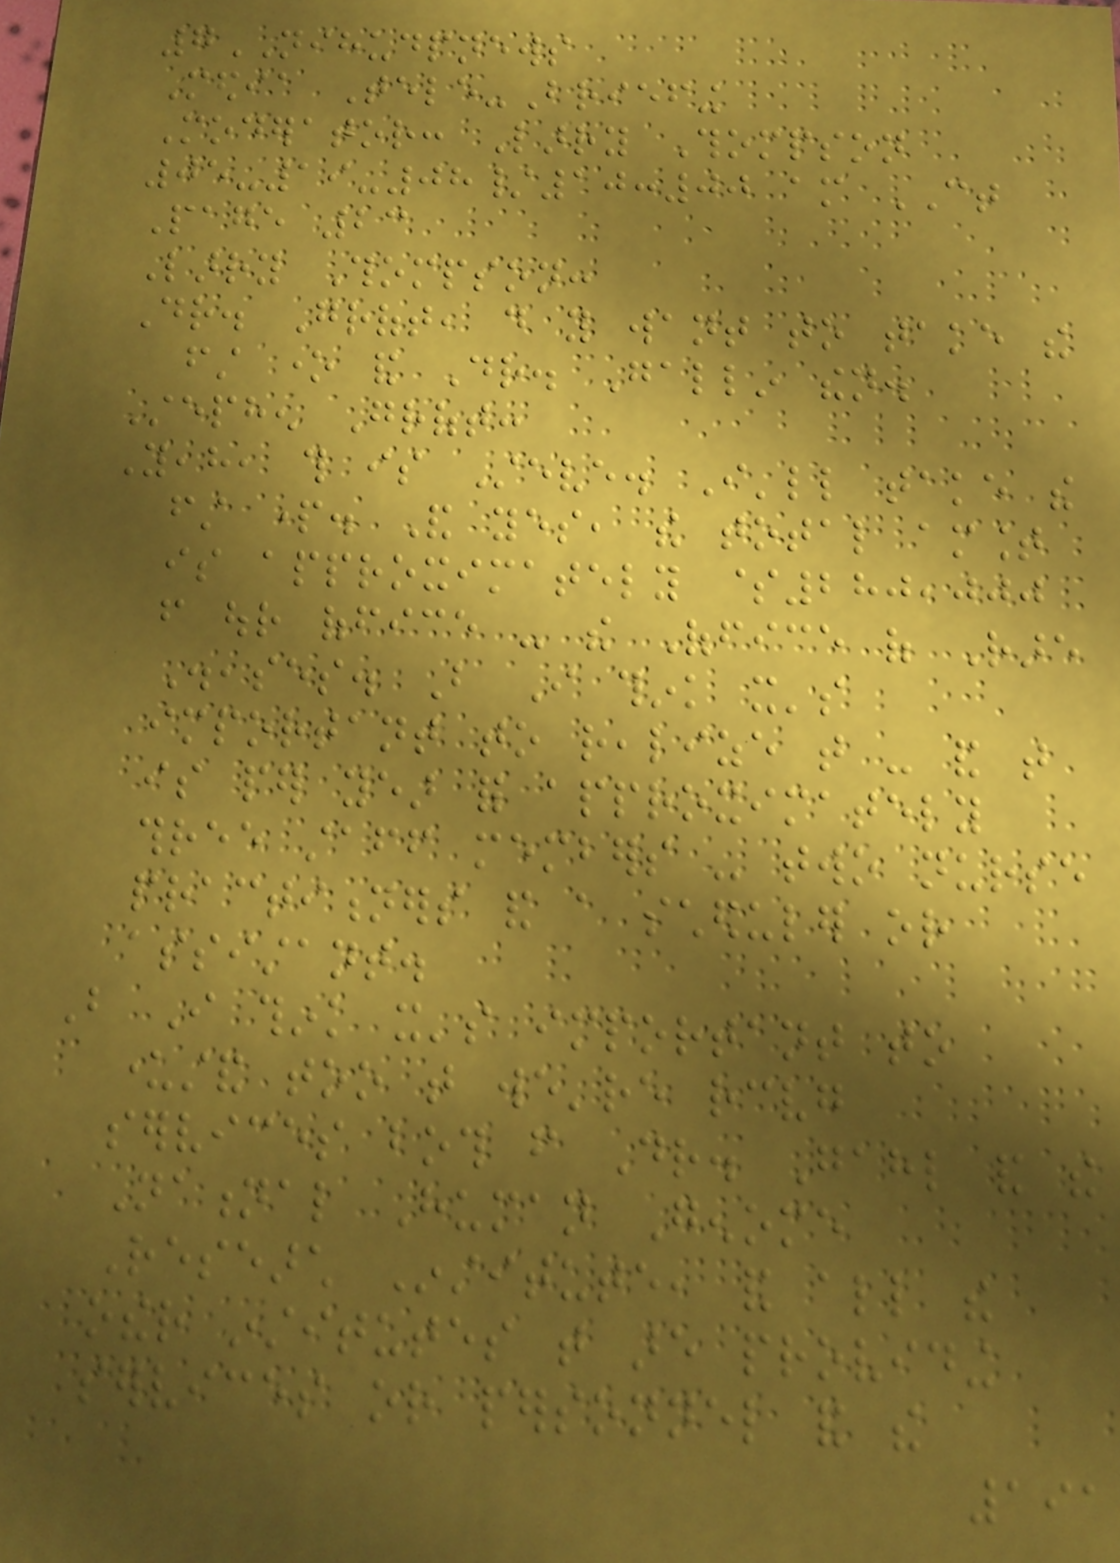7NIHUDPNEWS
Media Tele-Briefing
Moderator: Larry Thompson
05-19-08/10:00 am CT
Page 23
Larry Thompson:
Dr. Groft, do you want to take the
first one and Dr. Gallin then.
Stephen Groft:
Yeah, this is Steve. I'll take the
first part. And yes, the total amount
is approximately $280,000
from our office - the Office of Rare
Diseases. But I think it's
important to realize that - and that
is per year for approximately
three staff members - two nurse
practitioners and a scheduler or
assistant.
But I think it's important to
understand too that we're receiving
services both from Dr. Gahl and the
National Human Genome
Research Institute, and all the
other institutes that are providing
services or personnel and the
191
